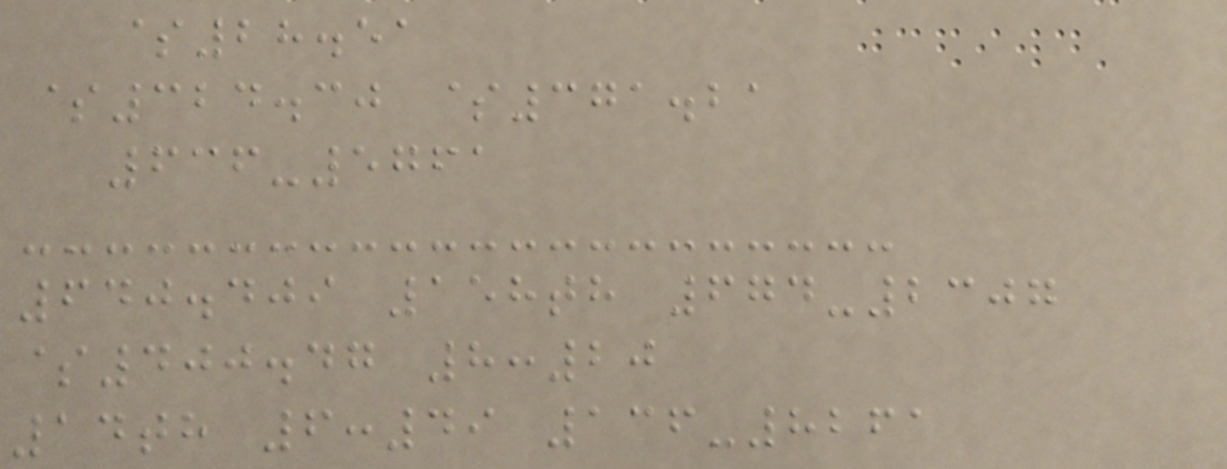$28.51
$324.30 $371.21
636-5761
640.409 158th 674-2307
$400.47 8:20
14th 6:49 136-8261
